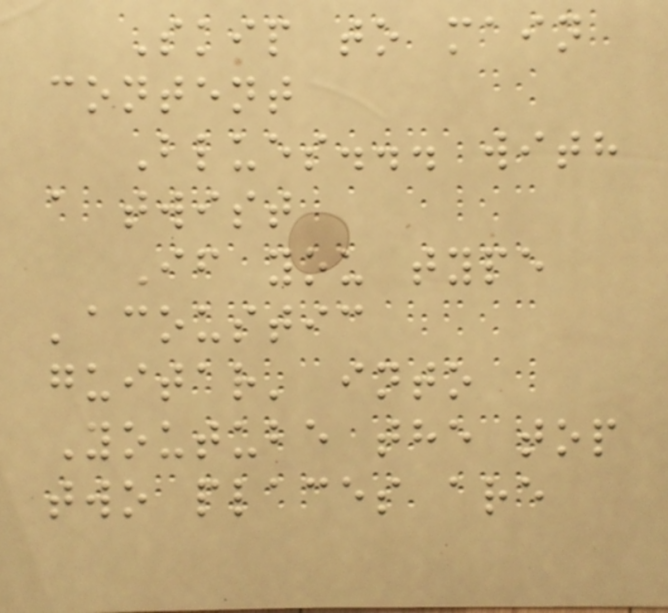Skip to main
content
Blues... with
a twist
If you type
'acoustic
guitar' into
Youtube the top
two places are
